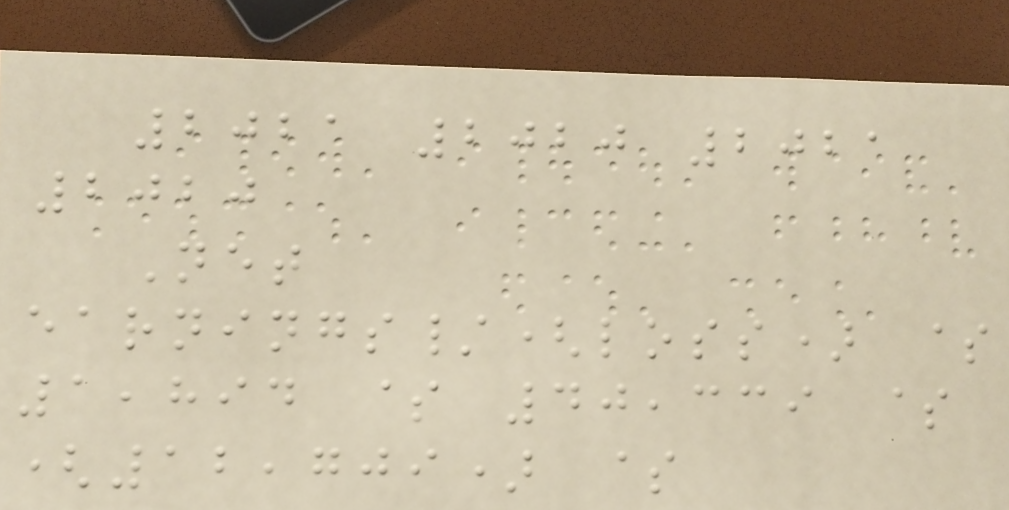2021 2020 2021
2020
Net
earnings/(loss) $
1,894 $ 40,339 $
(12,709) $
